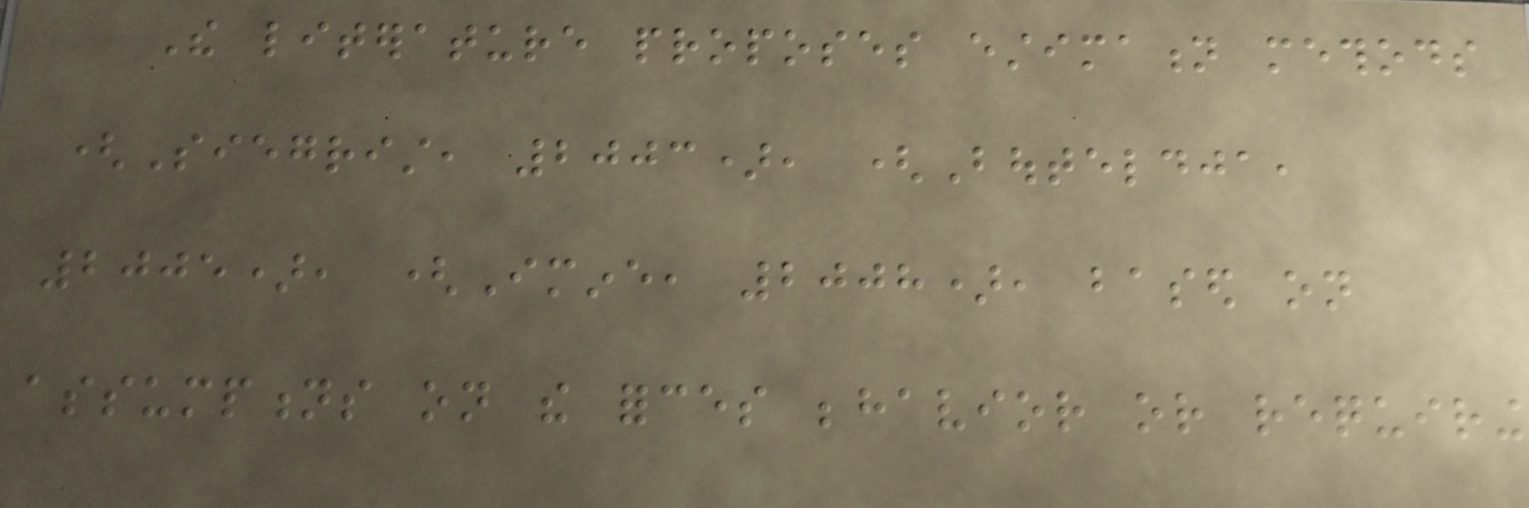The literature proposes estimation methods
(Siegrist, 2003), (Bouteldja,
2005), (Imine, 2008), based on
assumptions on the forces behavior or requiring
